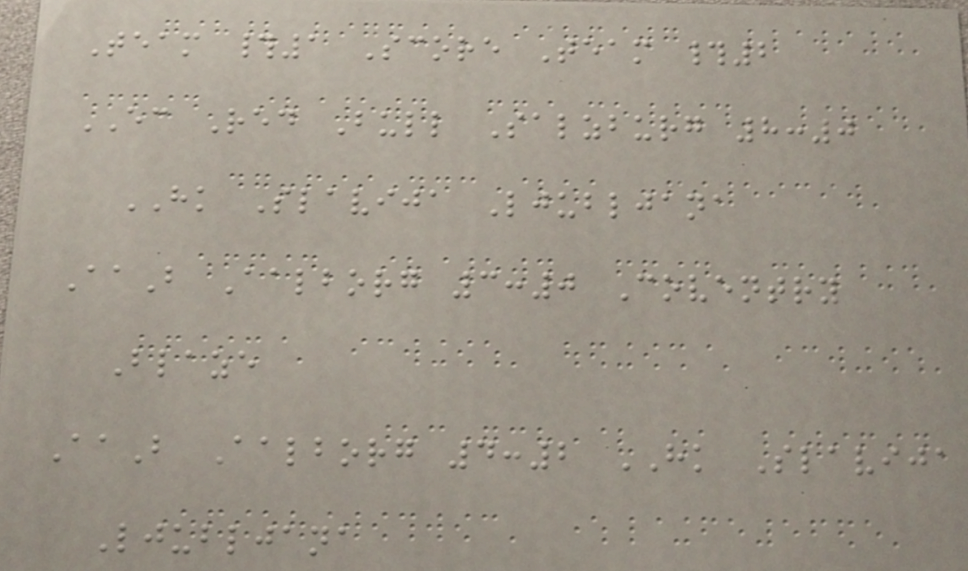Team #1 Score Team #2
EC Red Bull Salzburg 8:0
HK Slavija Ljubljana
AaB Aalborg 3:0 Coventry
Blaze
AaB Aalborg 4:2 HK Slavija
Ljubljana
